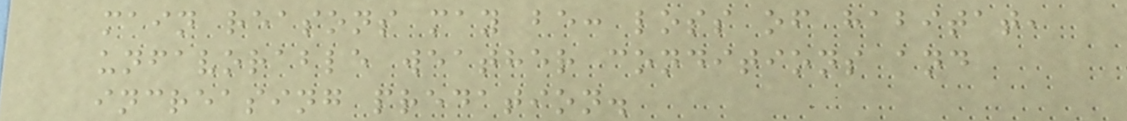main reasons may be: loss of habitat,
unfavorable weather conditions and
increasing predation.
